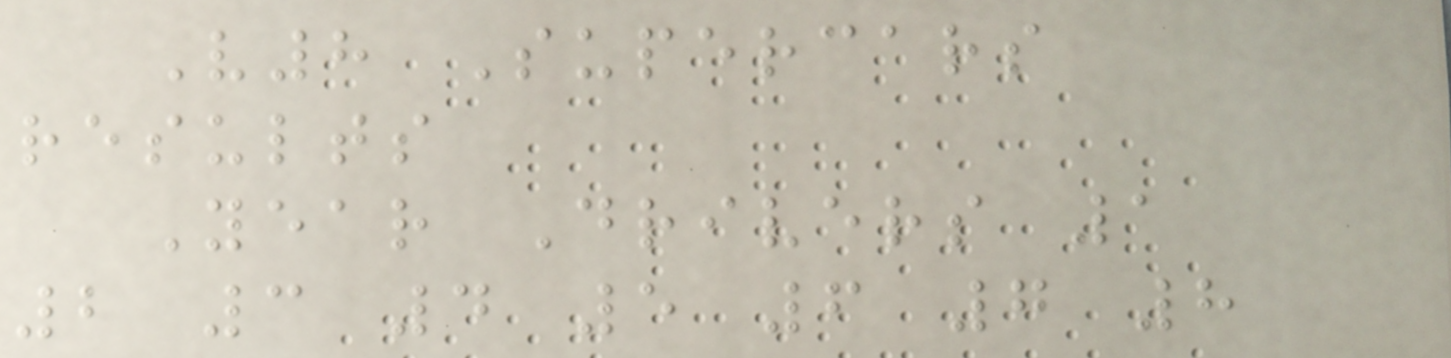V8 Supercars
results
Year Drivers 1
2 3 4 5 6 7 8
